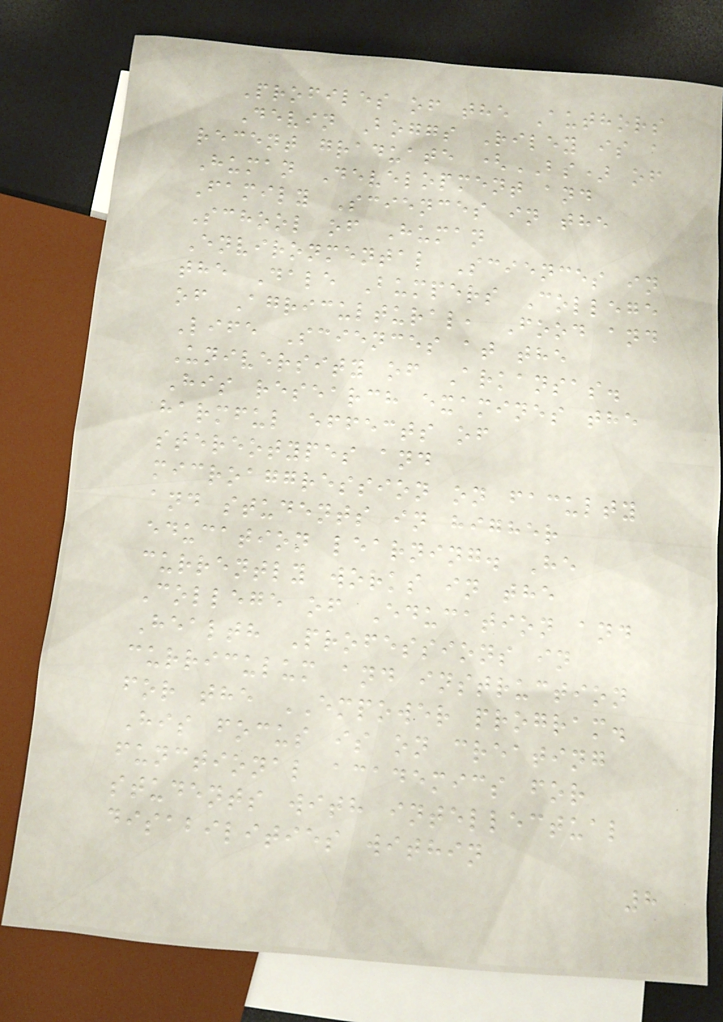Profiles of the Authors
Devin Boggs Riley is a
recent graduate (BS) of
Human Development and
Family Sciences in the
School of Human
Environmental Sciences in
the Dale Bumpers College
of Agricultural, Food and
Life Sciences at the
University of Arkansas.
His research examines the
harmful effects of
stereotypes and
microaggression on faculty
and students in higher
education learning. He
currently works in the
College of Education and
Health Professions in
curriculum and instruction
for the EMPOWER program.
His focus is on creating
functional academics for
students with intellectual
disabilities within
8
